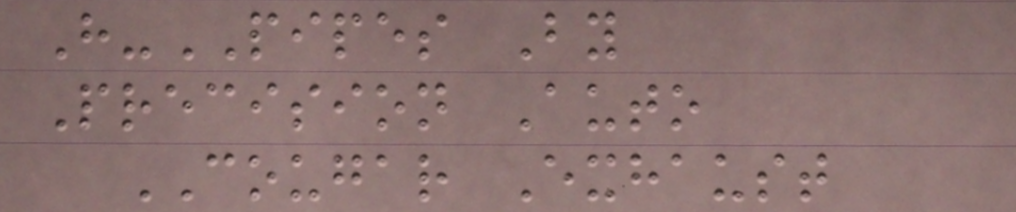H-PIPES By
Precision Auto
COUGAR Exhaust
